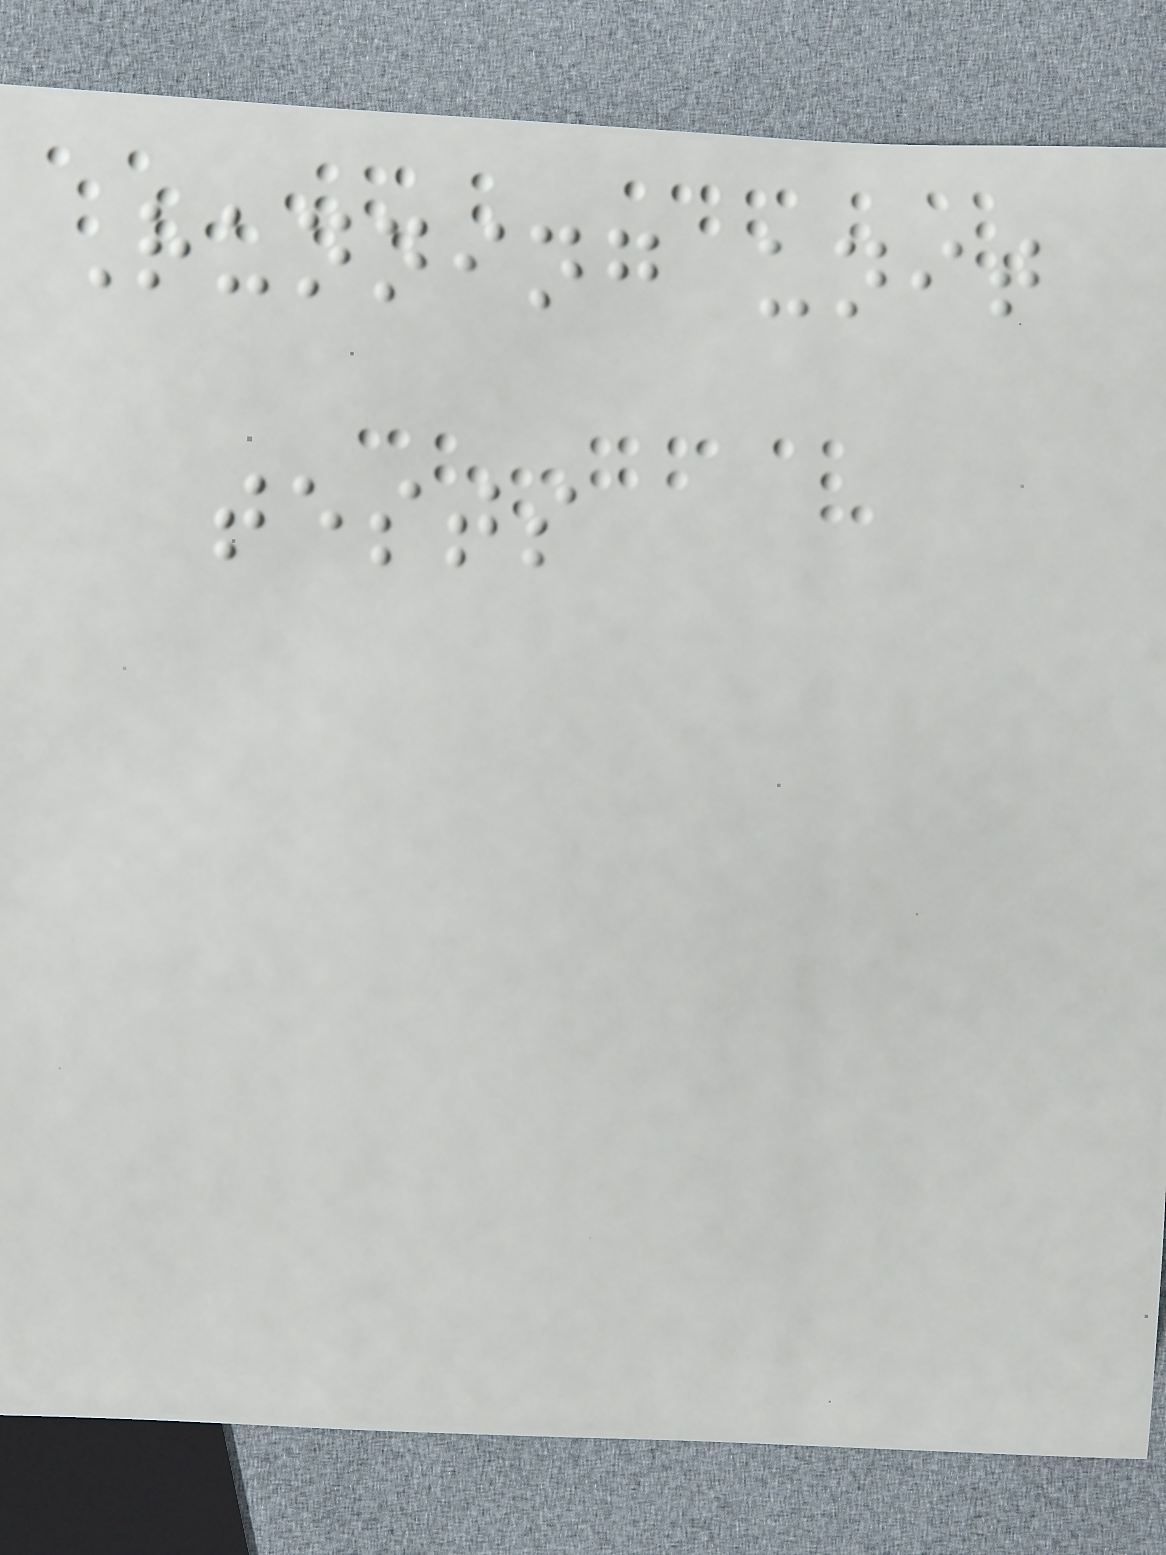Running unit
tests
